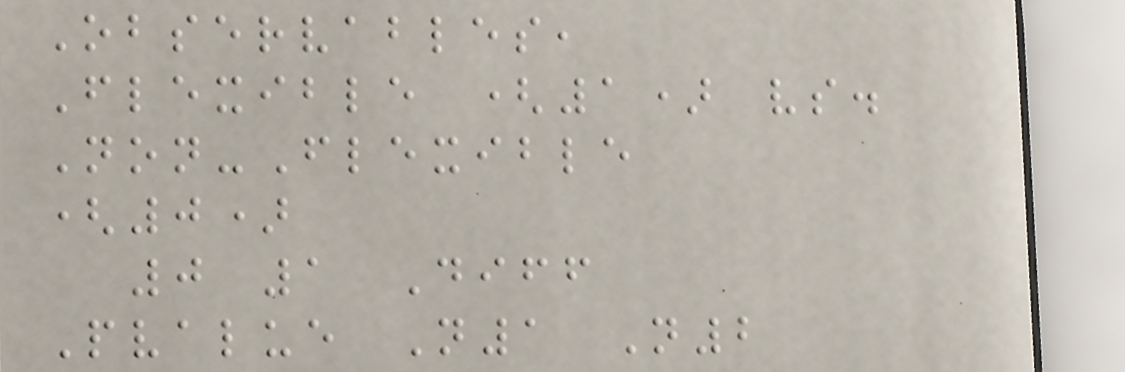Observables,
Flexible (1) vs.
Non-Flexible
(0)
0 1 Diff
Pvalue N1 N2
